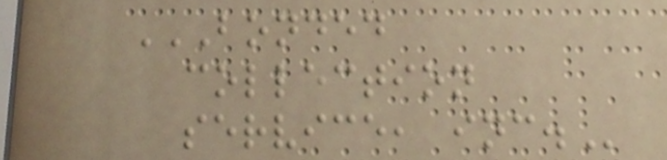BONDED
COLLECTION
SERVICE, INC.
